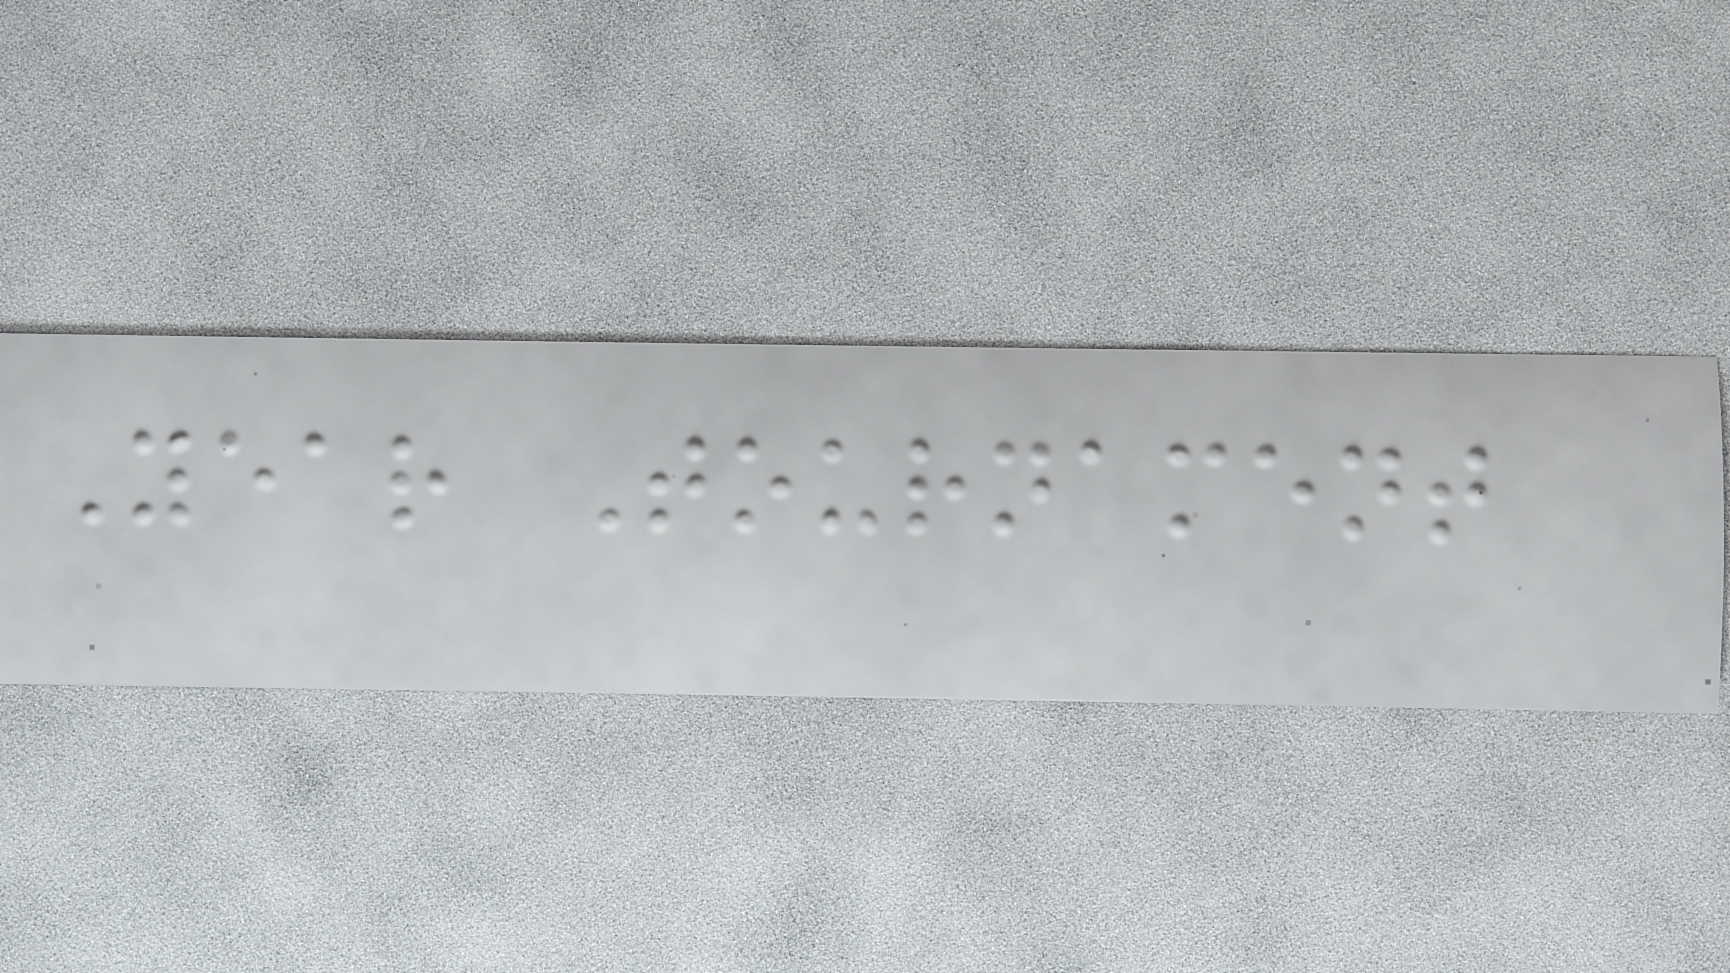Year Tournament
